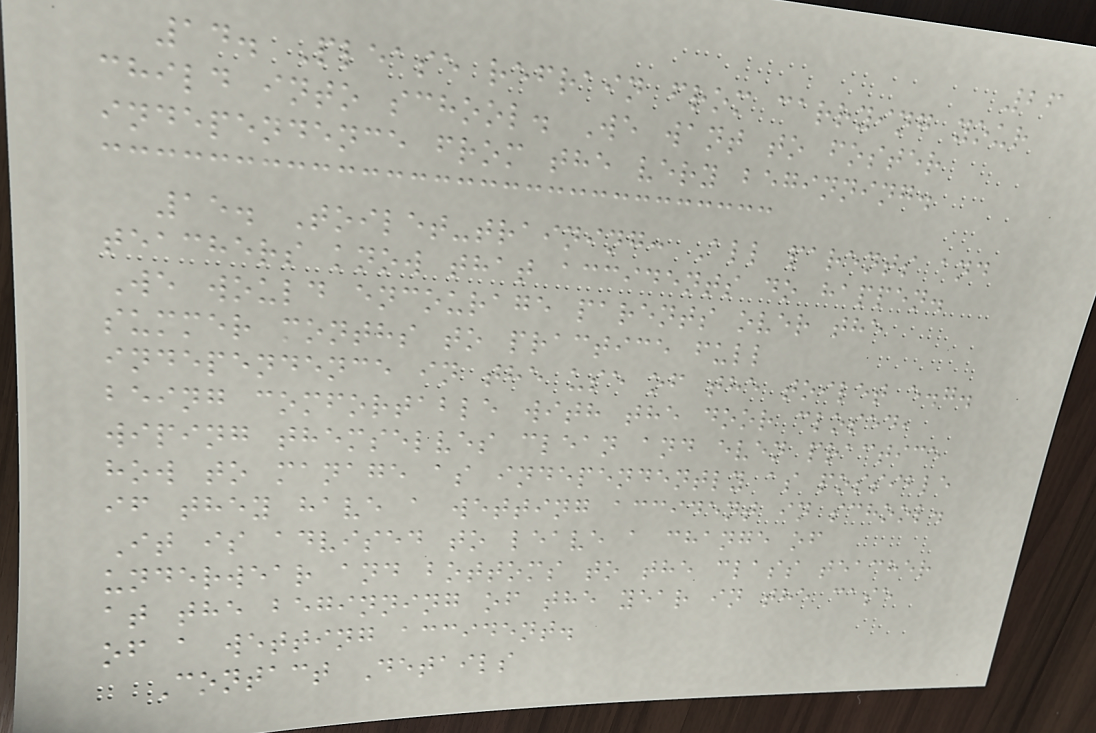26
14. Please refrain from carrying your
child into school. We want to foster
independence from the very beginning.
15. Toilet-training: All parents and
teachers know that accidents do happen.
We would encourage parents over the
summer months to practice full
independence in the use of the toilet e.g.
being comfortable with the door closed,
wiping themselves clean and even practice
how to manage as independently as possible
if they have a wetting accident in school.
It is advised to leave a change of
underwear and bottoms to the class teacher
at the beginning of the year in the case
of a wetting accident.
Contact Details
